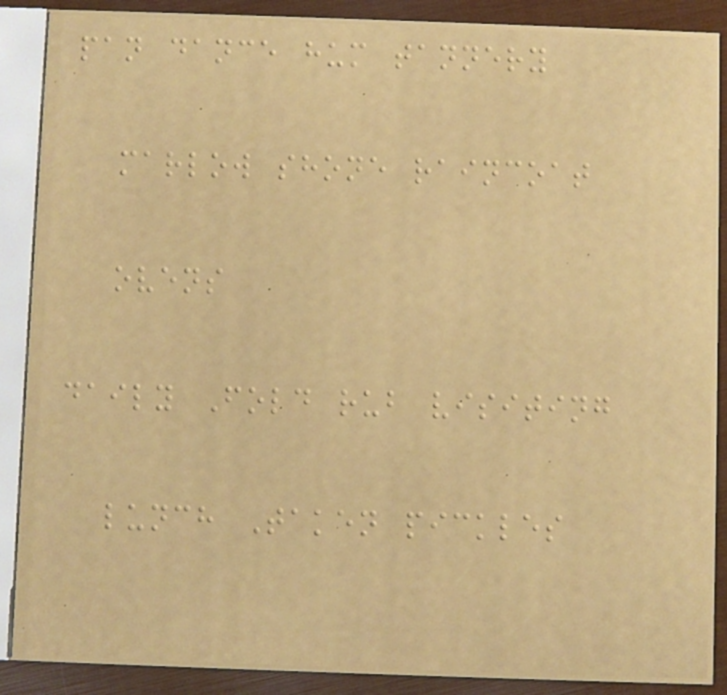pan dance hum tannery
marlow shone raincoat
ovens
daily Fold rub visiting
lunch Taken pickles
